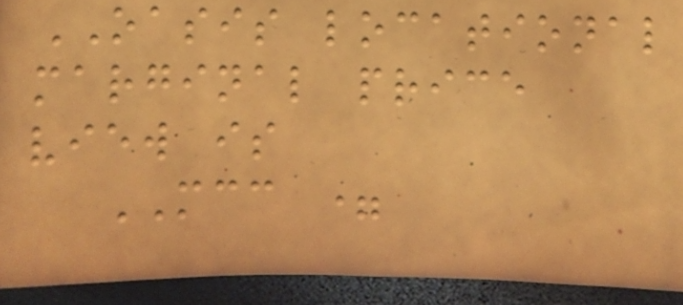OASIS locational
marginal price
view is
MCC =
